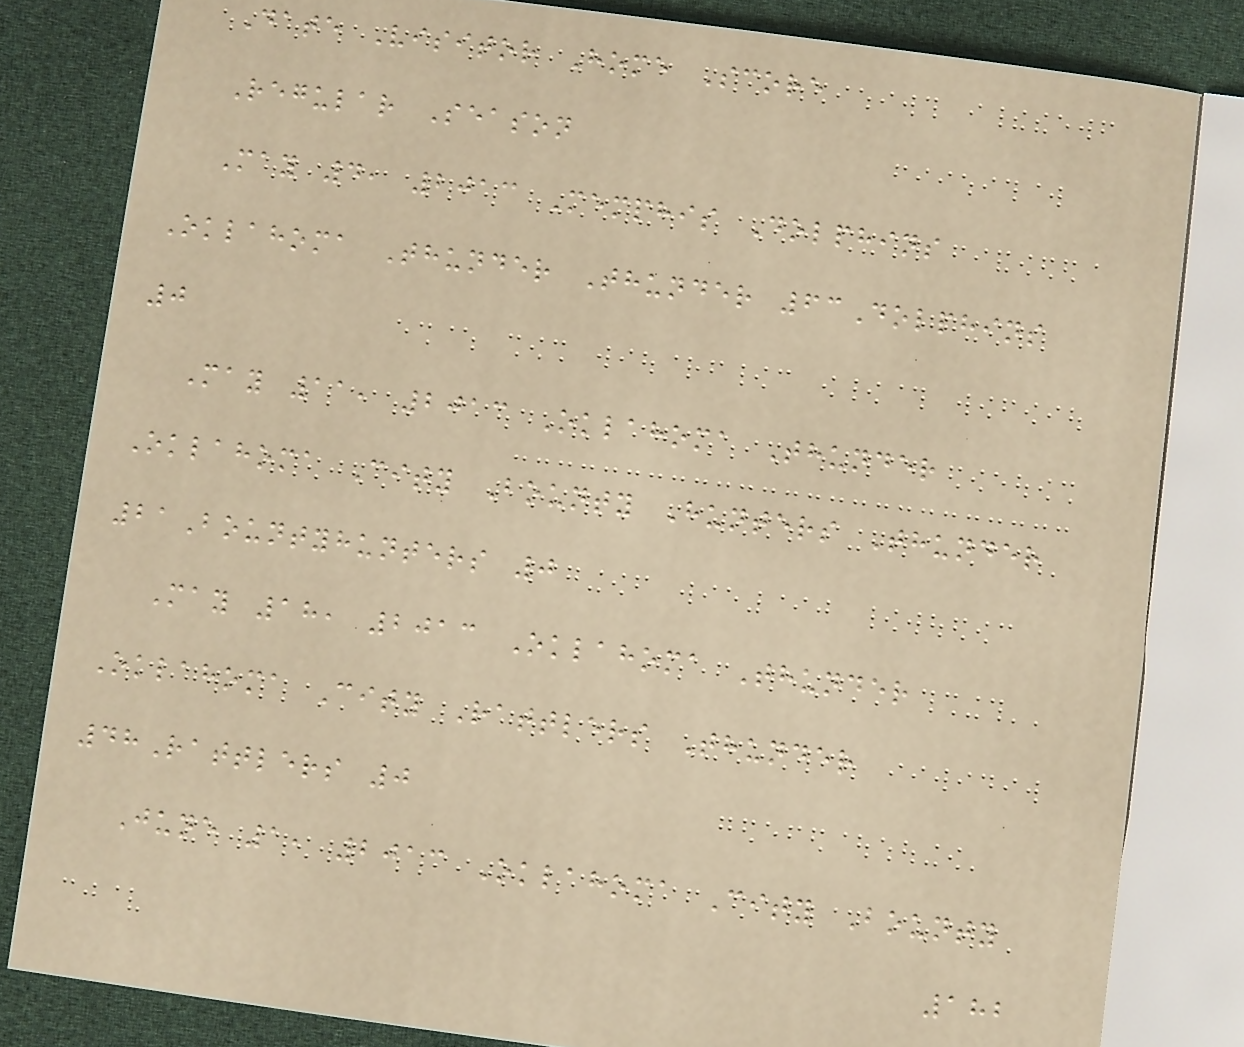Date Visitor Home Score
Regular Season
May 4, 2013 Memphis Dolphins
Oklahoma Thunder Thunder 63Dolphins
0
May 11, 2013 Oklahoma Thunder
Oklahoma City Bounty Hunters Thunder
21Bountyhunters 0
May 18, 2013 Oklahoma Thunder
Oklahoma City Rattlers Thunder
48Rattlers 0
June 1, 2013 Oklahoma City Bounty
182
